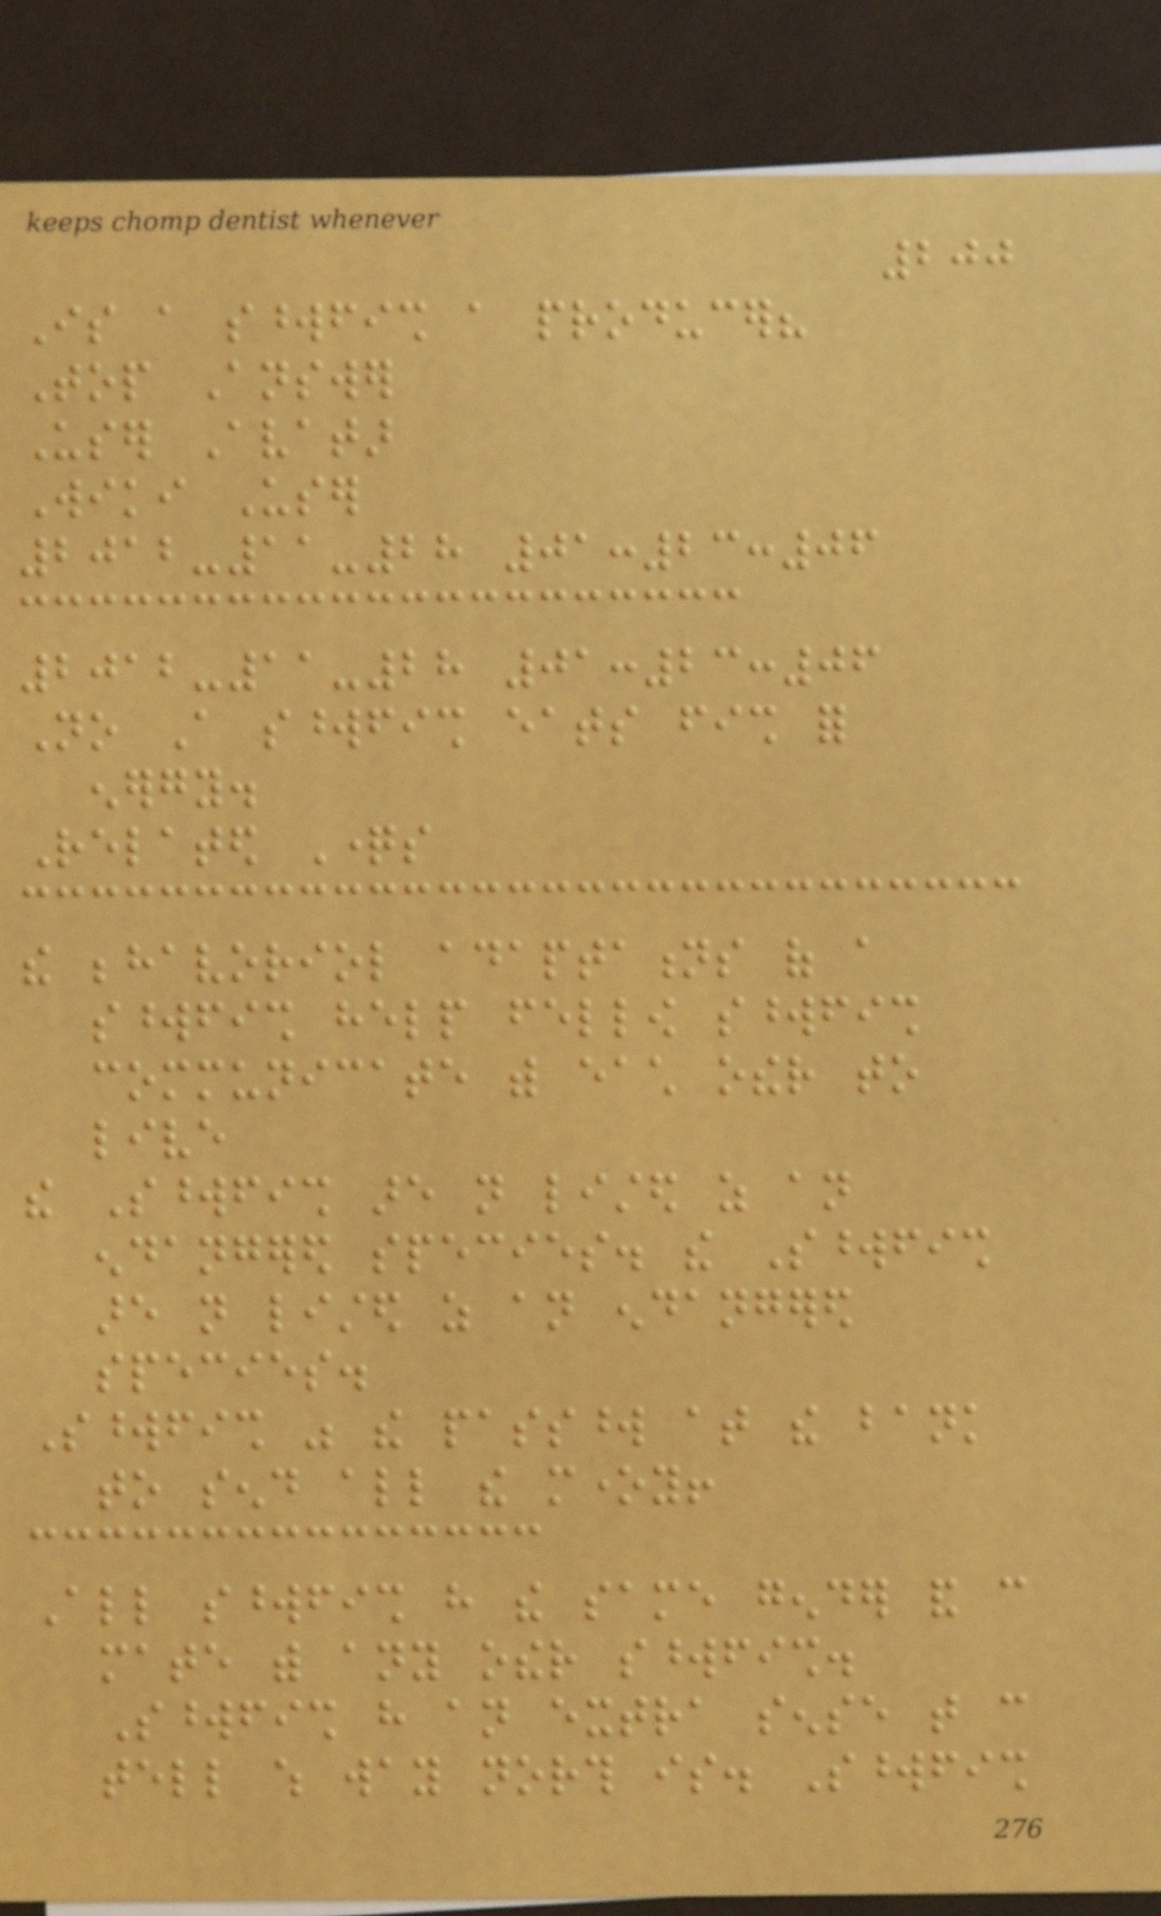200
Is a swordfish a producer?
Top Answer
User Avatar
Wiki User
2012-11-28 01:23:06
2012-11-28 01:23:06
No A swordfish eats fish for
energy.
Related Questions
the behavoriol adaptations of a
swordfish help fellow swordfish
communicate with each other to
live
the Swordfish are not listed as an
endangered species. the Swordfish
are not listed as an endangered
species.
Swordfish was the password at the bank
to send all the money!
All swordfish have the same gender and can
mate with any other swordfish.
Swordfish have an extra sense that can
tell which way north is. Swordfish
